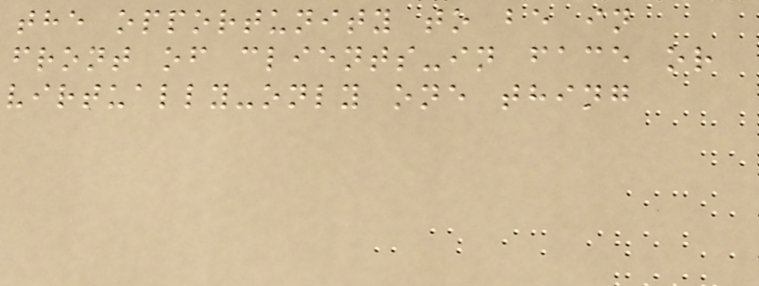the opportunity to be in
front of clients-in face or
virtually-only one thing
